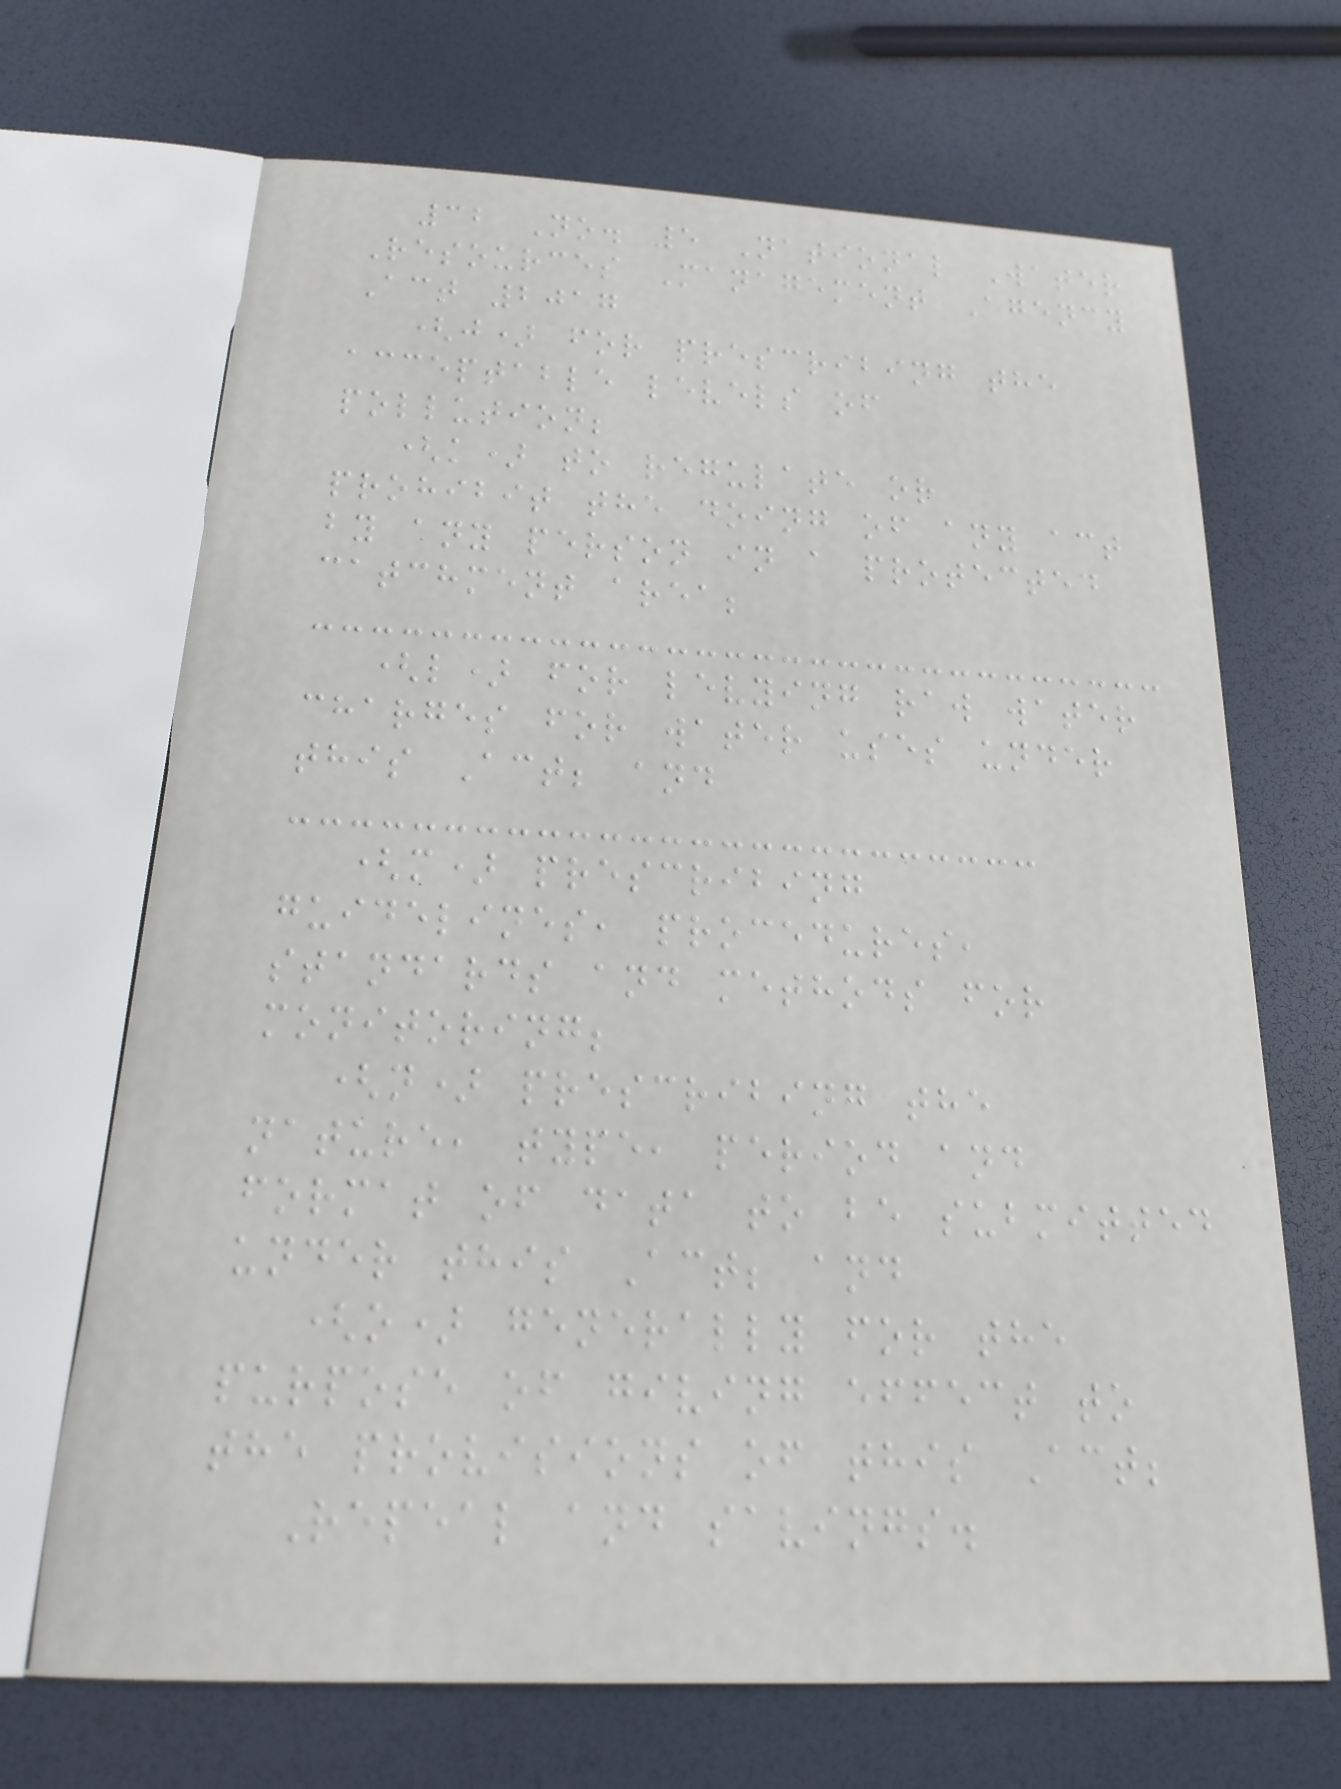32 No. 5 National Water
Resources Management Agency
Act 2017
(j) for prescribing the
acceptable levels of
pollution;
(k) to regulate or
prohibit the doing of any act
by any person in a protected
catchment area;
(l) for levying raw water
charges for water uses under
this Act; and
(m) prescribing
guidelines, procedures,
standards and methods for
monitoring;
(n) prescribing the
nature, type, period and
format of data to be submitted
under this Act; and
(o) generally for the
purpose of giving effect to
the provisions of this Act;
Repeal and savings.
